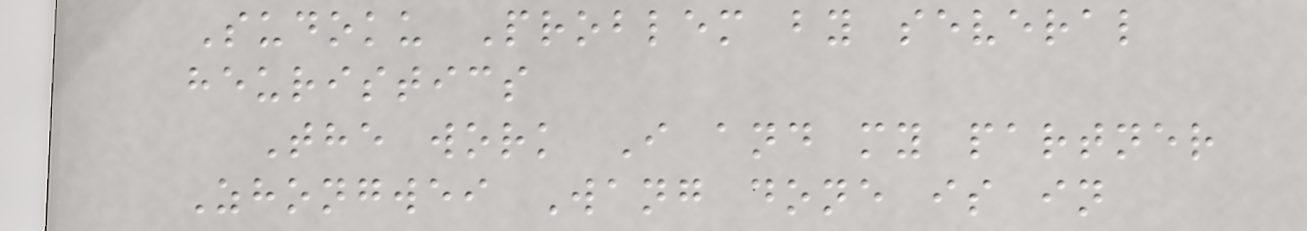Sudoku Problem by several
heuristics
The work I and my partner
Zhongwei Wang done is in
